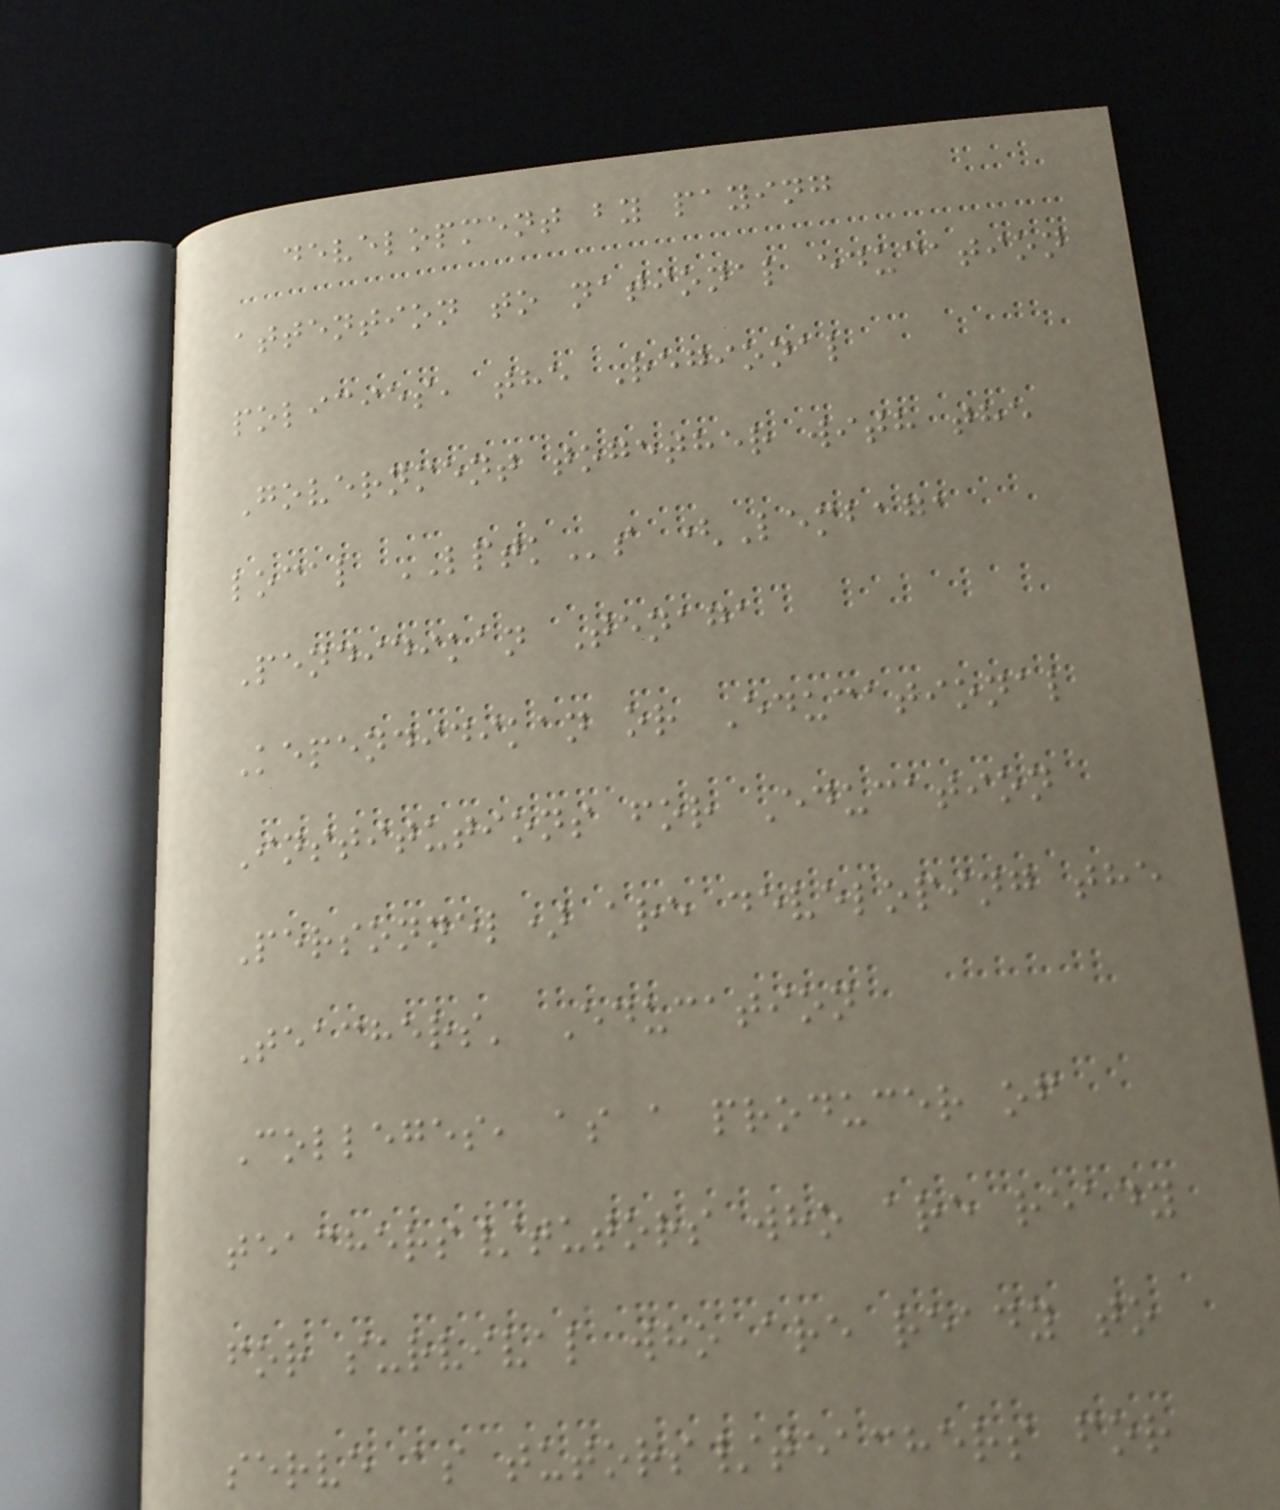development by paying
attention to national education
policies, the Regional
Government together with the
local LPTKs (Lembaga
Pendidikan Tenaga
Kependidikan or Educational
Institutions for Education
Personnel) are developing the
Teachers' Education
Colleges, as a producer of
teachers/tutors who are ready
for survival who are ready to
serve as tutors/teachers for
